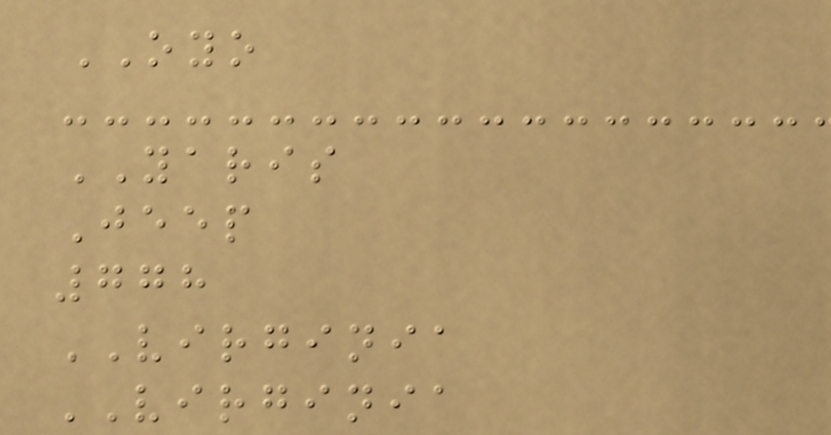OYO
YARIS
Jeep
778
VIRGINIA
VIRGINIA
